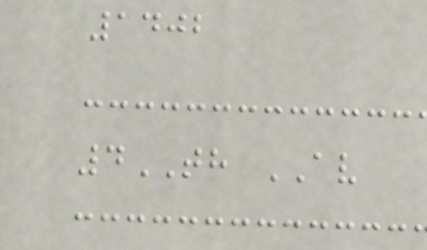1402
4TH AV
